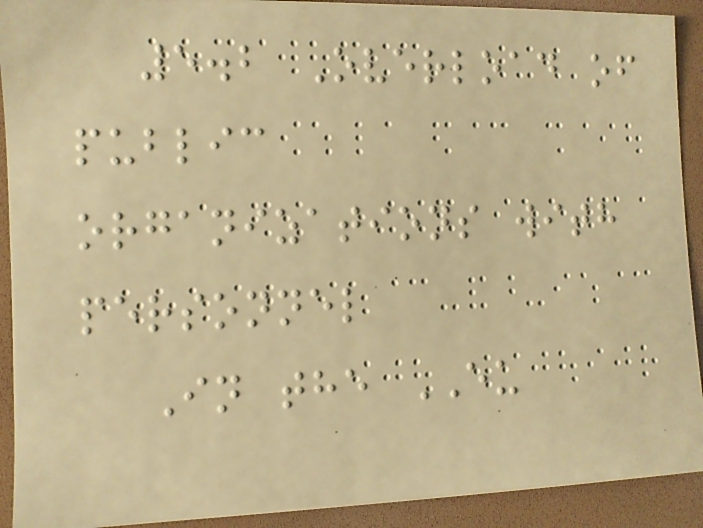5.2 Overload of
public
organizations with
personnel
In the EU
